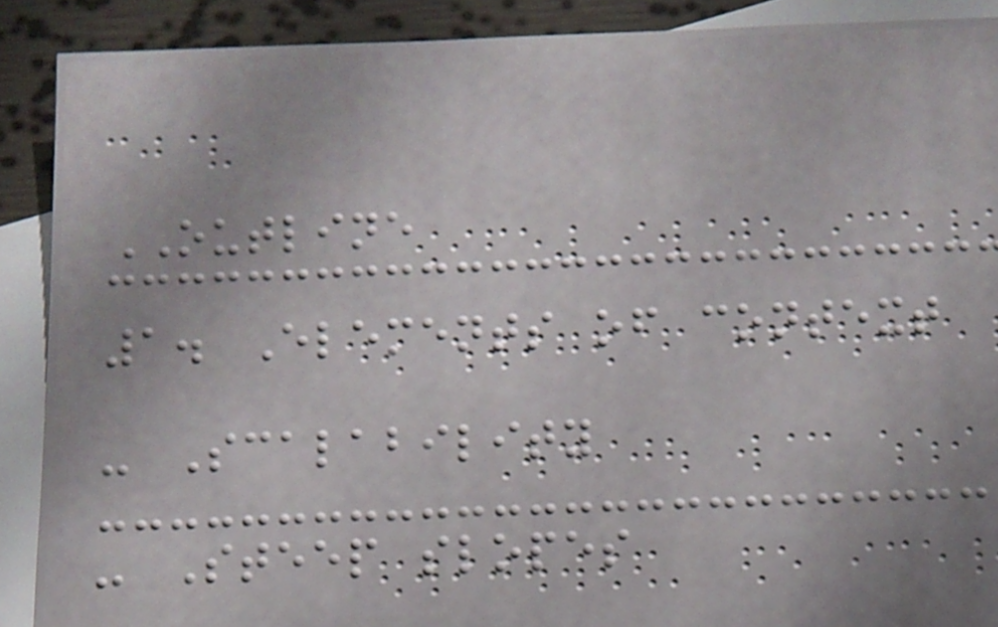OUTLINE
1. Elements of context
- Scalability
- Steep slopes
